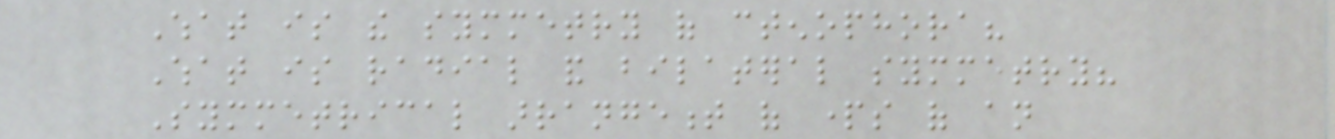What is the symmetry of ctenophora?
What is radial and bilateral symmetry?
Symmetrical arrangement of parts of an
